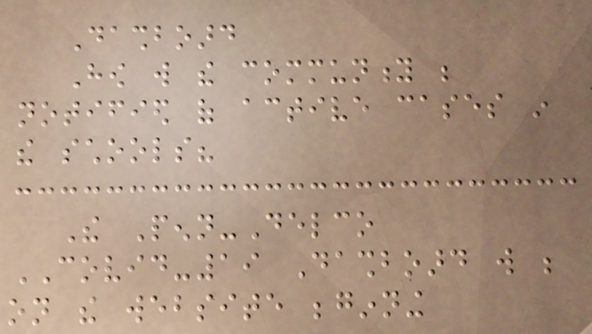Dashboard
How will the community be
notified of active cases in
the schools?
The Penn-Delco
COVID-19 Dashboard will be
on the website beginning
